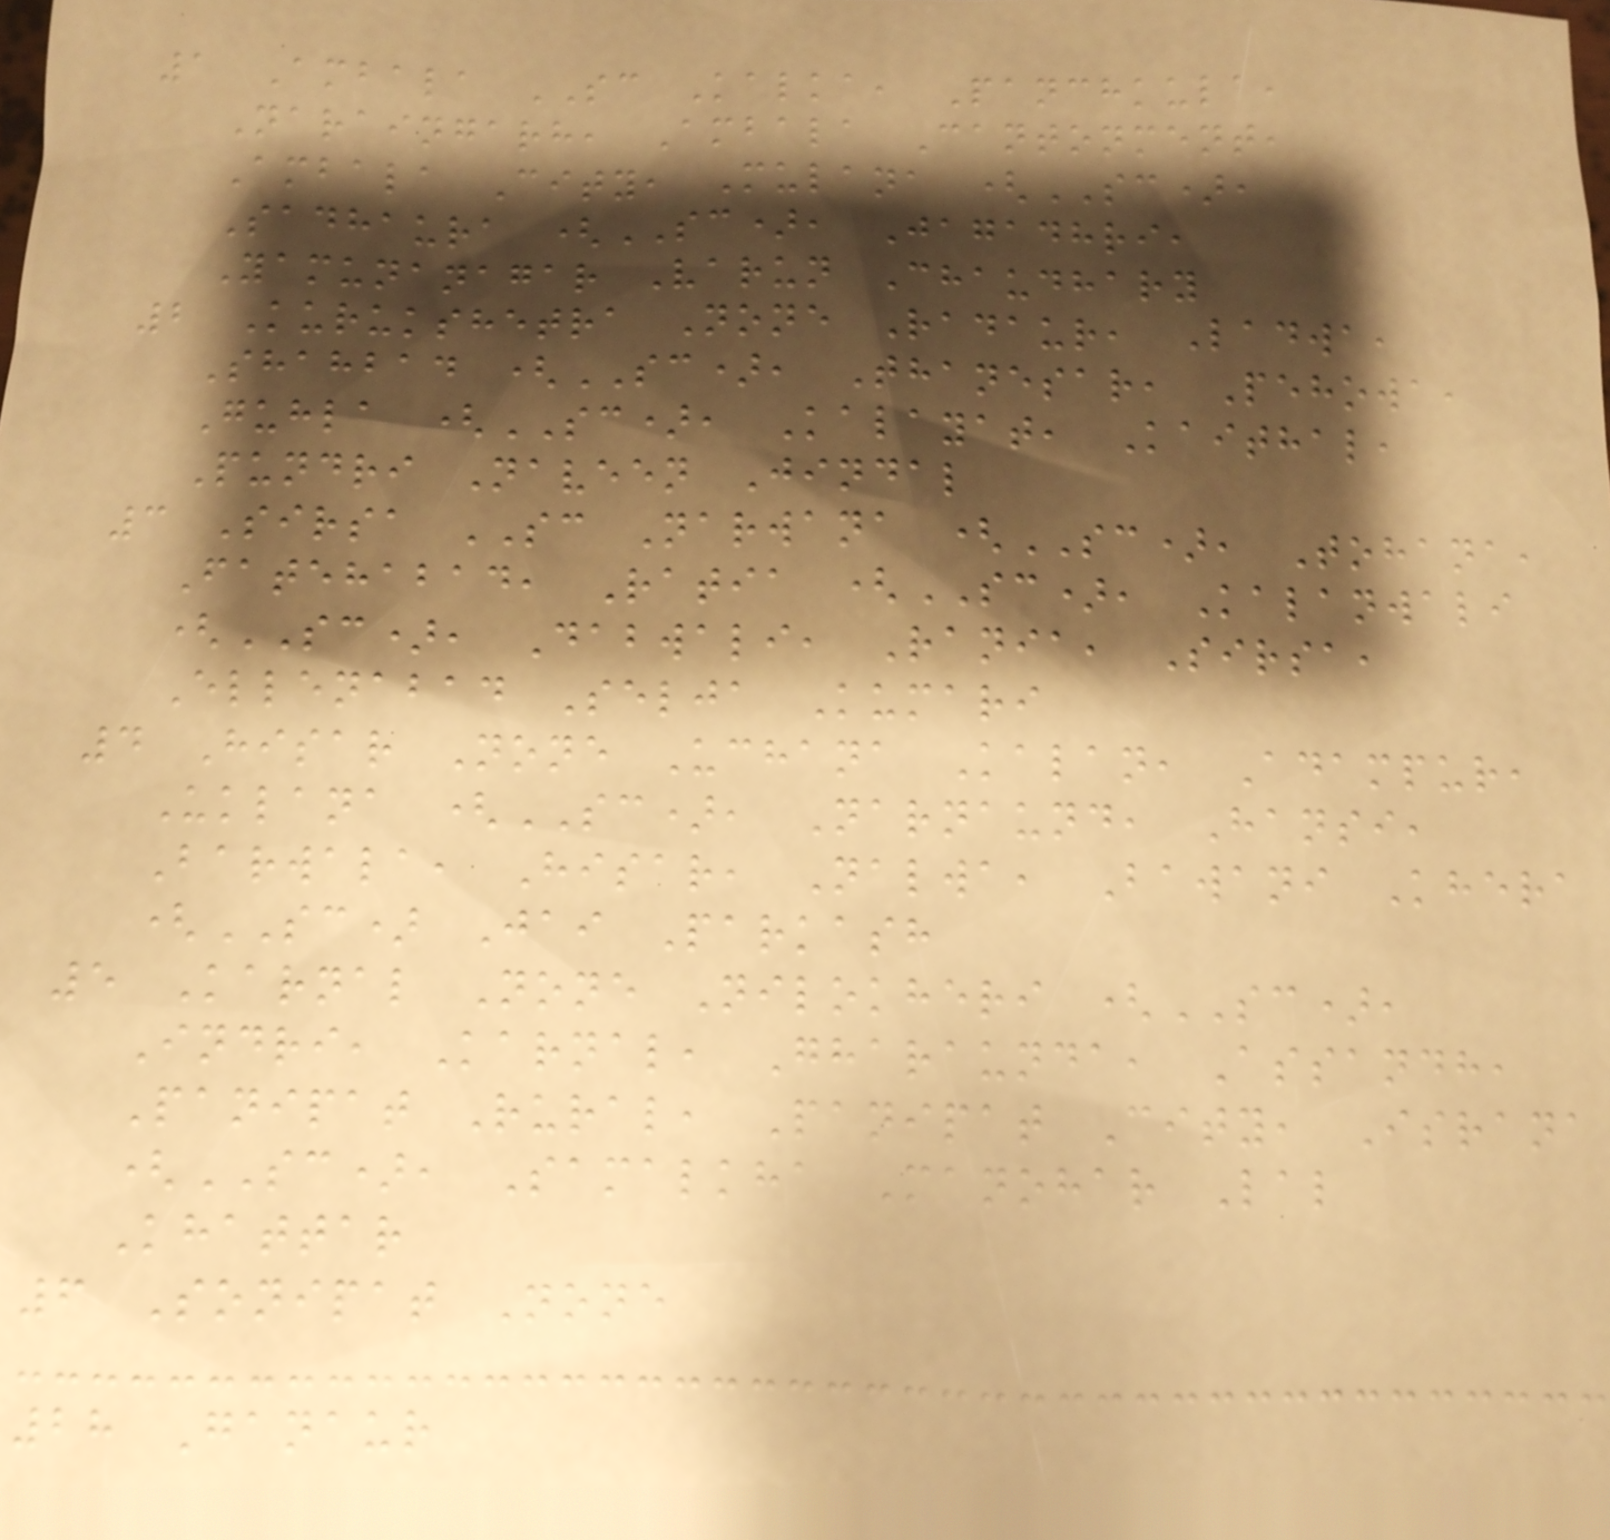1 Ambala SC Kalka, Panchkula,
Naraingarh, Ambala Cantonment,
Ambala City, Mulana (SC),
Sadhaura (SC), Jagadhri,
Yamunanagar Varun Chaudhary
2 Kurukshetra None Radaur, Ladwa,
Shahbad (SC), Thanesar, Pehowa,
Guhla (SC), Kalayat, Kaithal,
Pundri Naveen Jindal
3 Sirsa SC Narwana (SC), Tohana,
Fatehabad, Ratia (SC), Kalanwali
(SC), Dabwali, Rania, Sirsa,
Ellenabad Selja Kumari
4 Hisar None Uchana Kalan, Adampur,
Uklana (SC), Narnaund, Hansi,
Barwala, Hisar, Nalwa, Bawani Khera
(SC) Jai Parkash
5 Karnal None Nilokheri (SC),
Indri, Karnal, Gharaunda, Assandh,
Panipat Rural, Panipat City, Israna
(SC), Samalkha Manohar Lal
Khattar
6 Sonipat None
28 Ganaur
